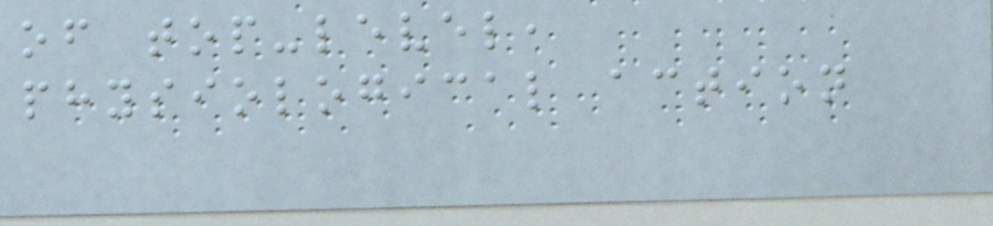of top-level,
physiological action
